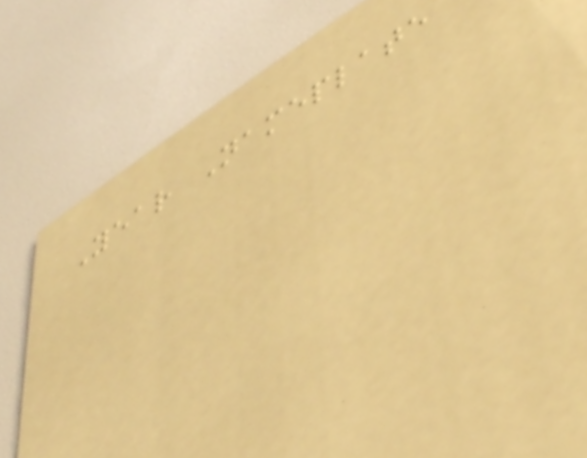Year Nameplate
